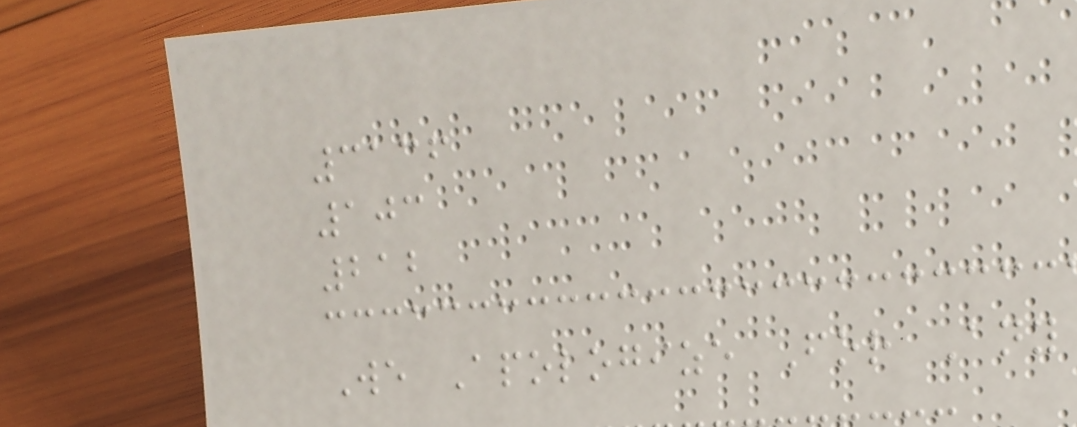3136
103
212
We Apologize For Any
